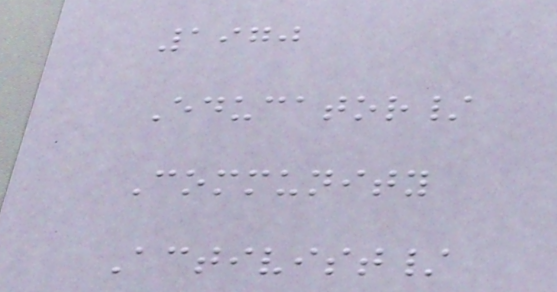1970
Educator/
Community
Activist/
